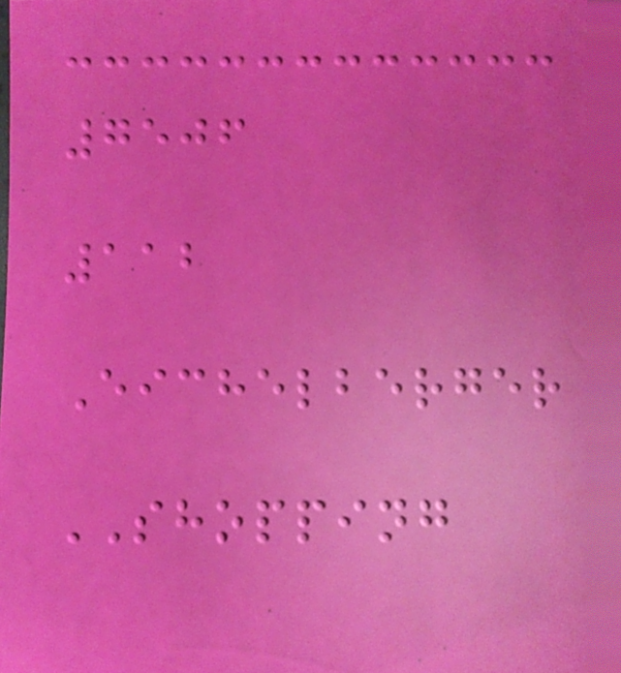7506
112
Eichelberger
SHOPPING
